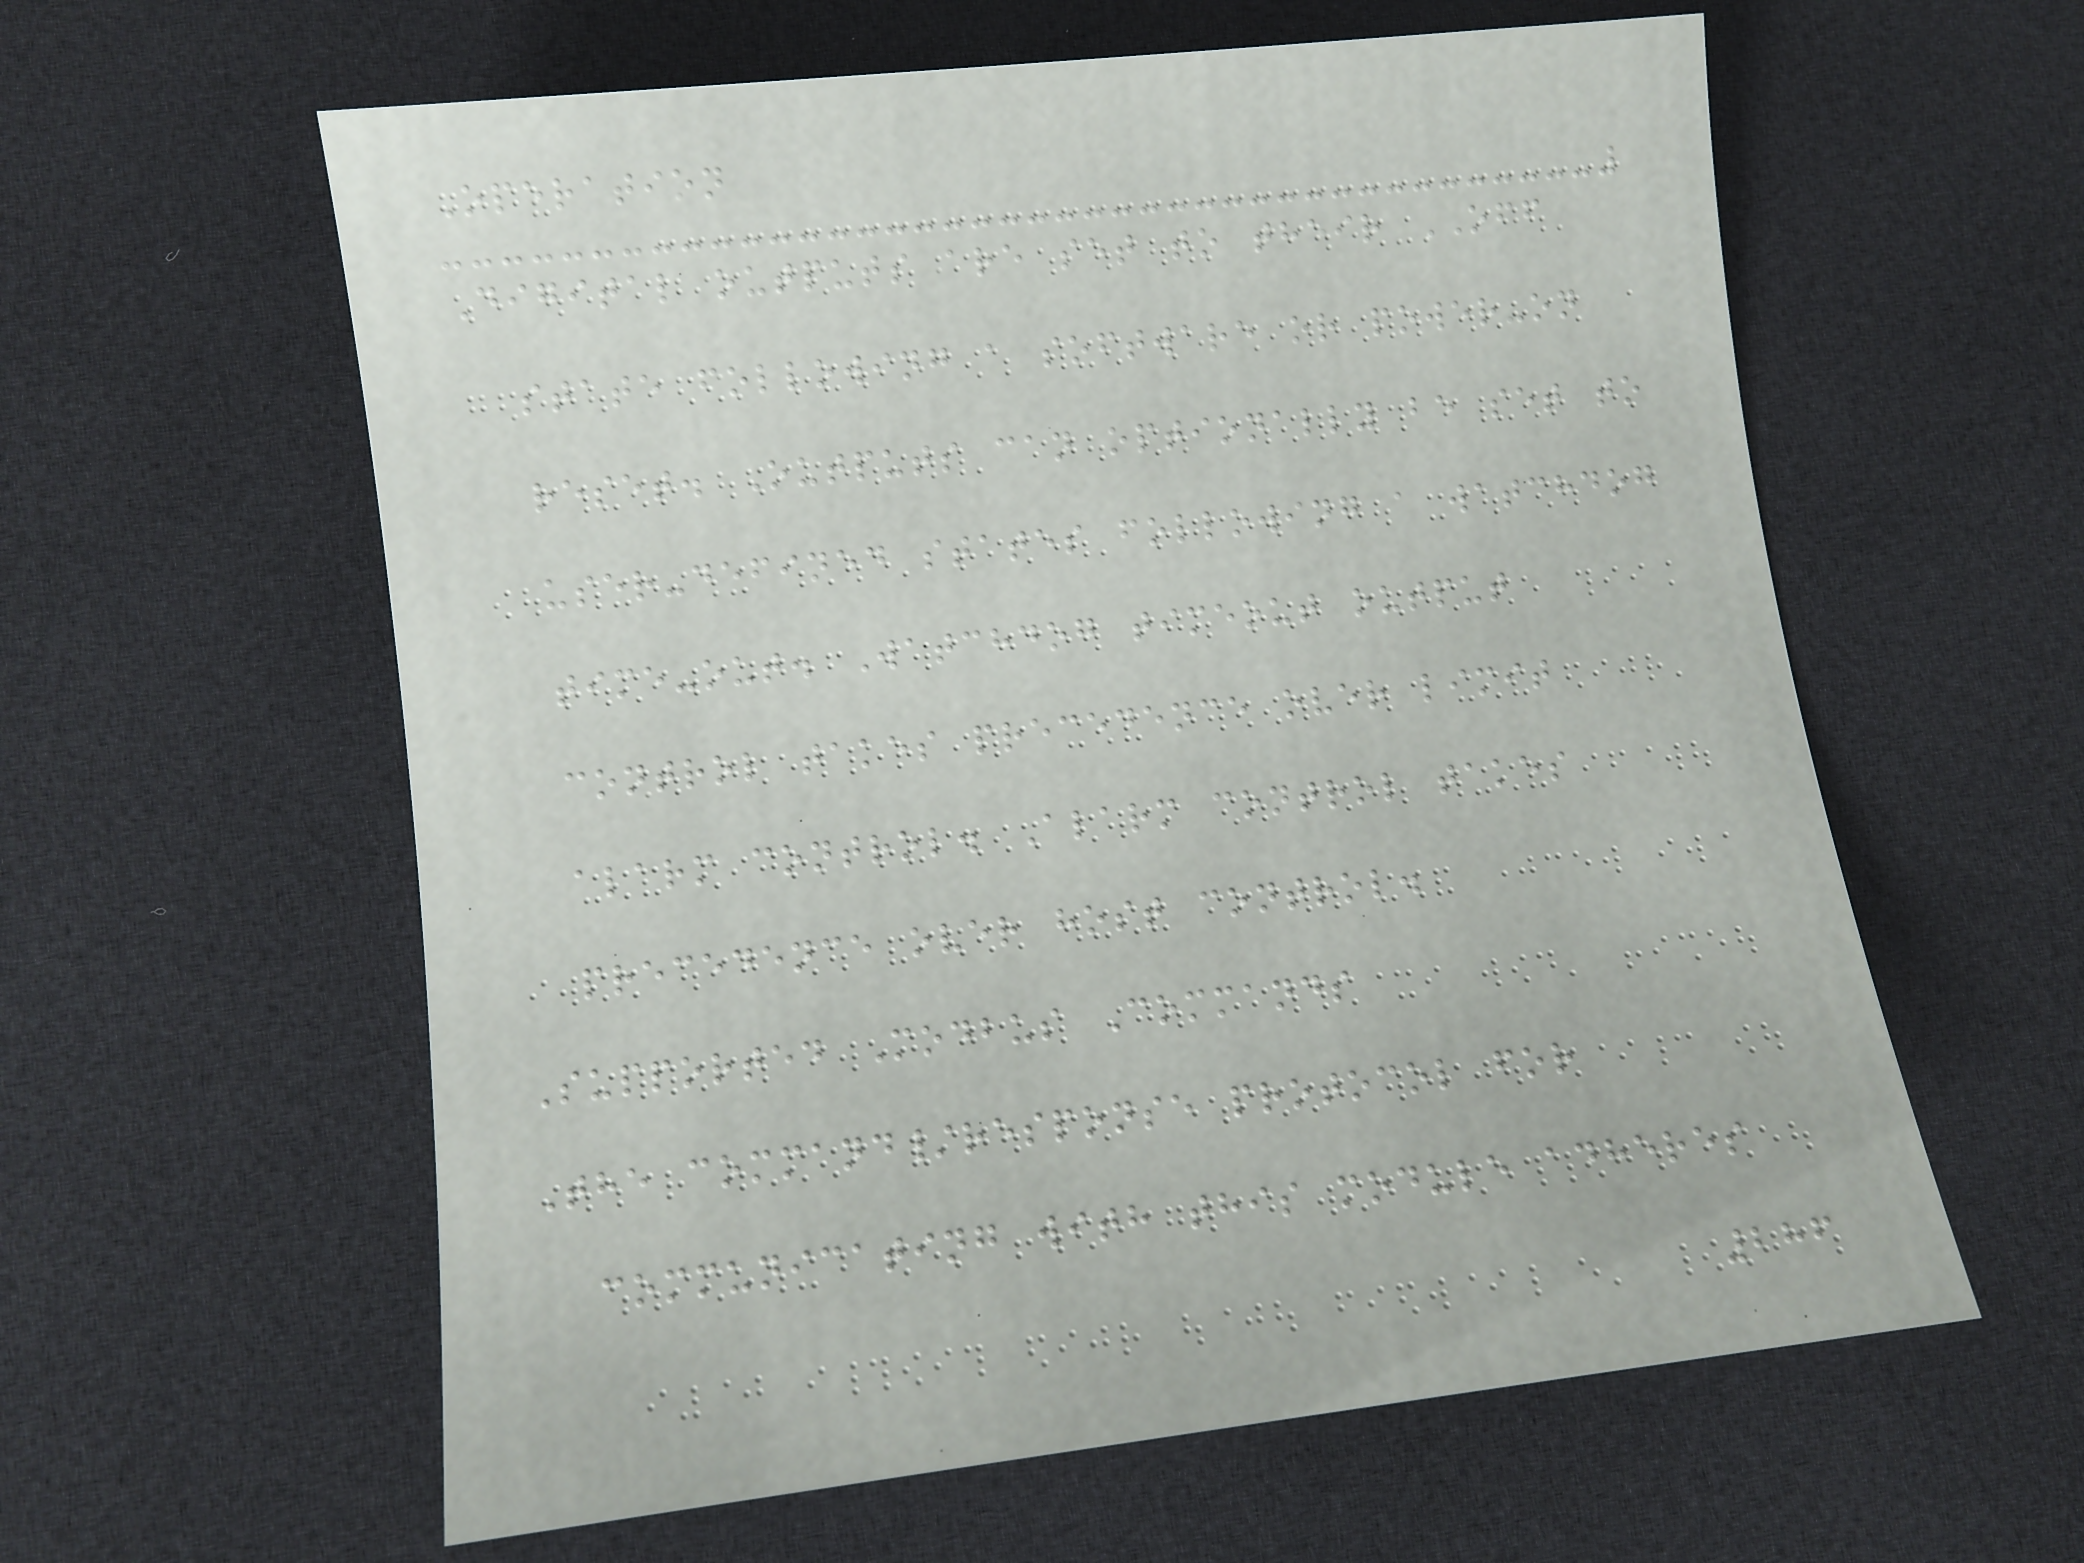Operation
Digital outputs are set to their OFF
state following a software or power-on
reset. Outputs can optionally be set to
user-defined states following a watchdog
time-out. Watchdog timeout output
control takes precedence over limit
alarm control. Alarm control takes
precedence over host control.
Supported Modbus Commands
The command/response protocol for
communicating with this module adheres
286
